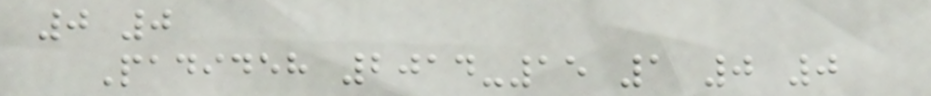0 0
Padideh 2014-15 1 0 0
